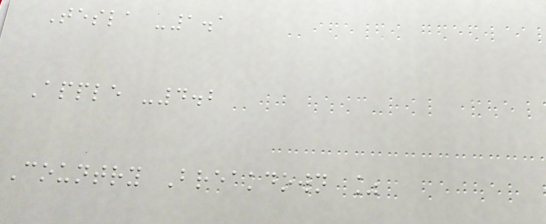Tesla -1.1
Apple -4.2
Country Breakdown %
